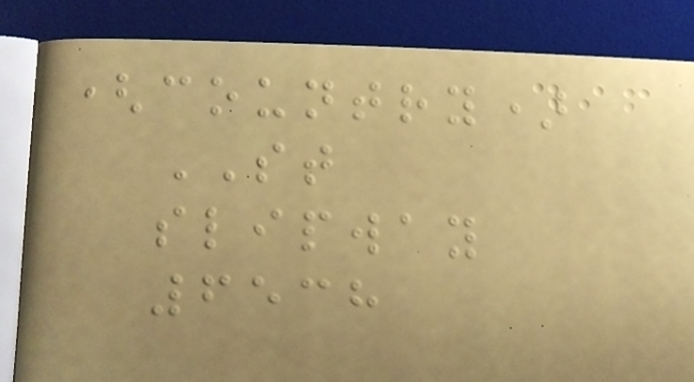(country)
ST
slipway
6538
